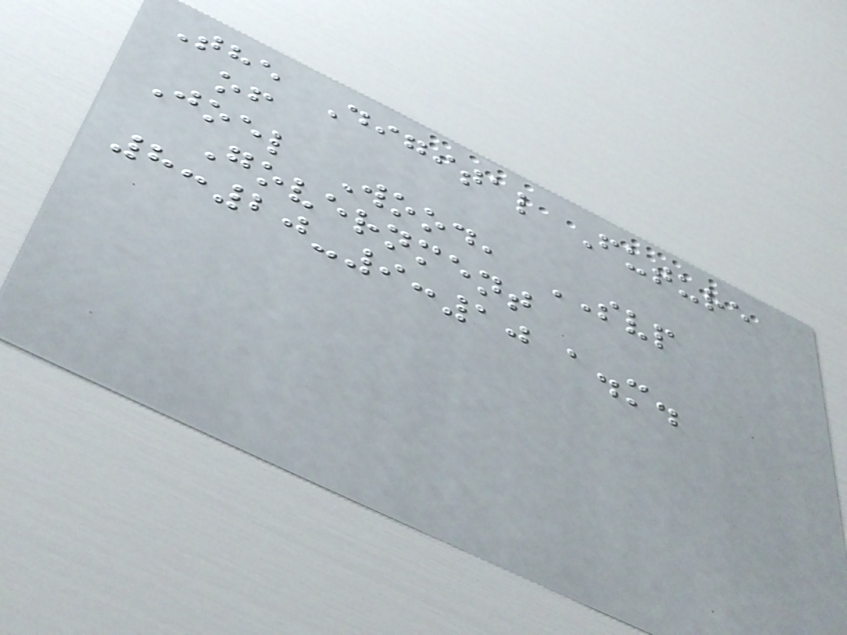The Digital Future
of
Joel Wood, SVP
Government
8:20-9:10 a.m.
